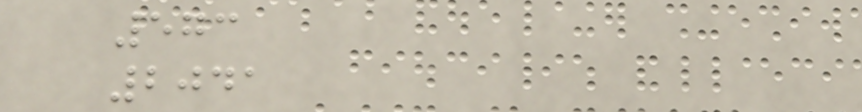573
2041
